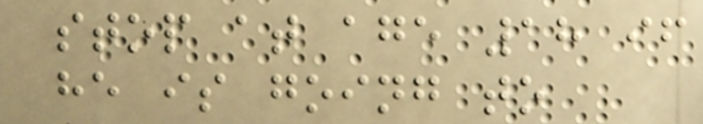stop at age 18 if
he is going to
